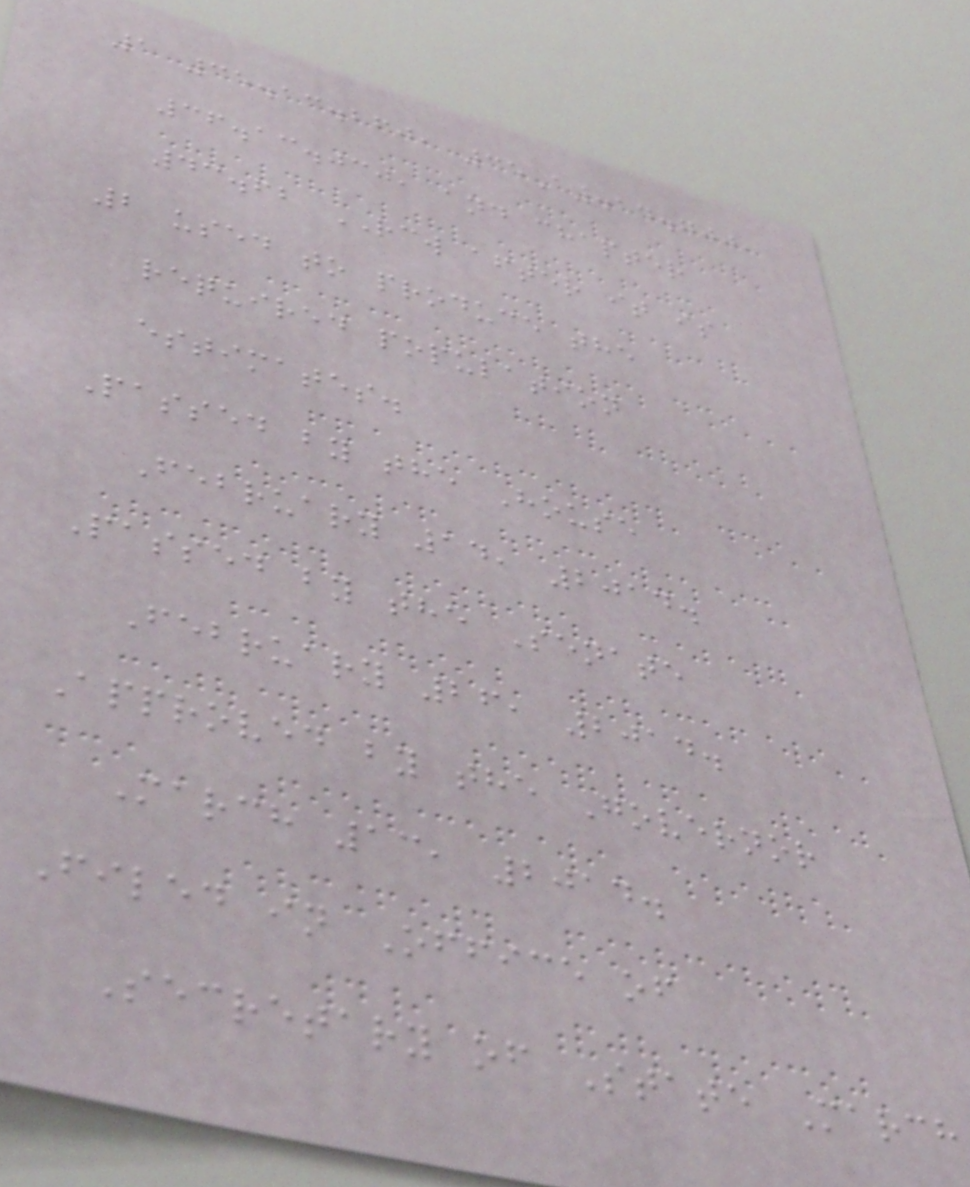1 35.13.260, 35A.14.700,
36.13.030, and chapter
43.62 RCW after it is
2 used to produce the
required population
estimates.
Passed by the House
February 14, 2014.
Passed by the Senate
February 26, 2014.
Approved by the Governor
March 13, 2014.
Filed in Office of
Secretary of State March
